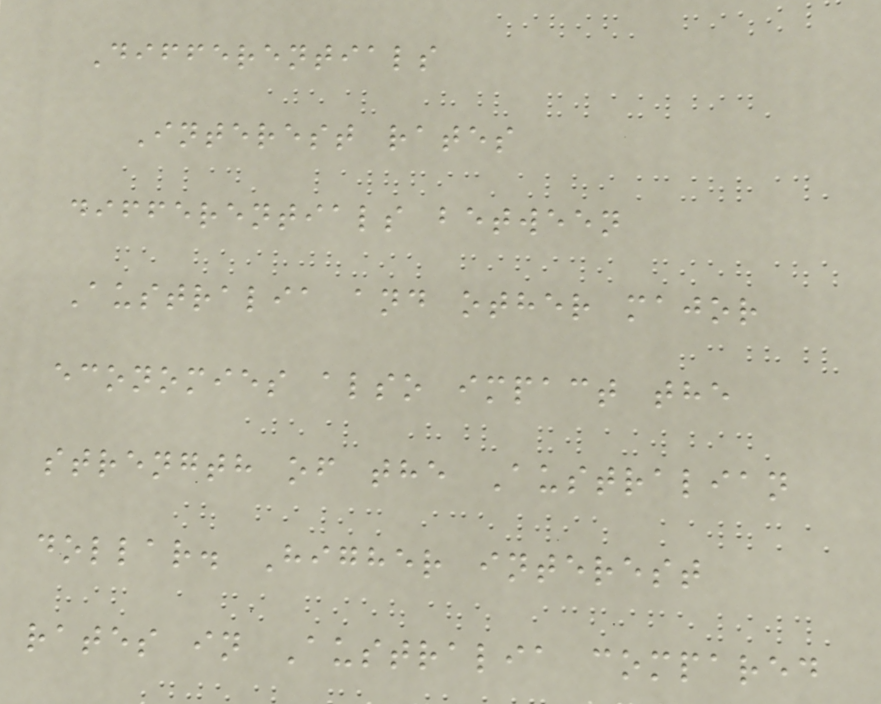Differentials
Interest rates
differentials between
Australia and other major
economies also impact the
strength of the Australian
dollar. Higher interest
rates in Australia compared
